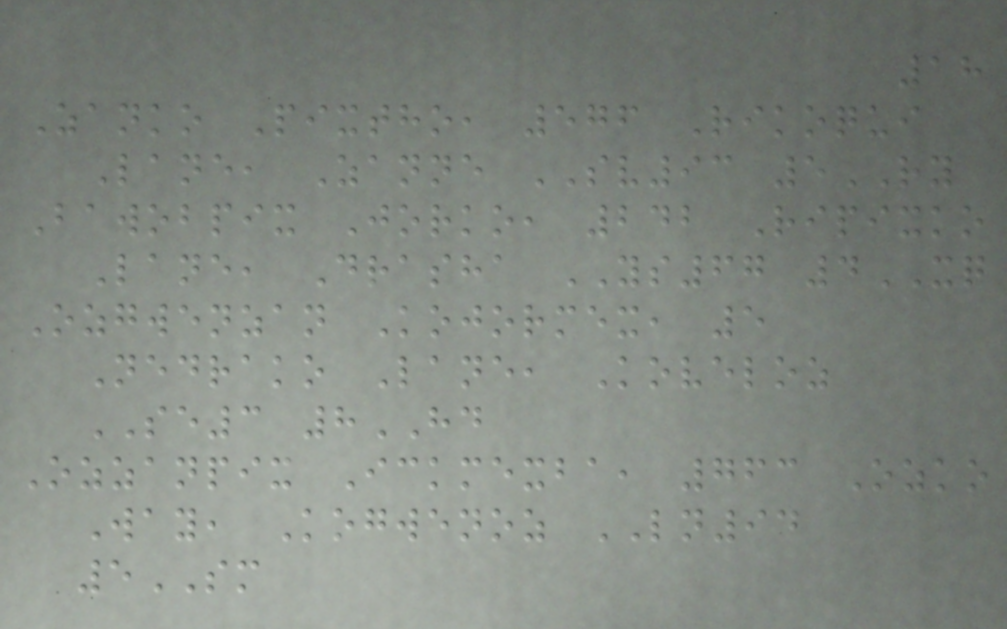18
Zanko Pixtho, 576 Rikoqui
Lane, Zanne SV93 5RY
Bawobpix Jorko, 242 Ripixko
Lane, Drasha YS67 4XQ
Ozgwenzan Kojormex, 5
Nedrako Lane, Koveloz
SE3 8HD
Ozzanpix Ickmexba, 763 Ozko
Way, Kogwenoz LN94
5SM
